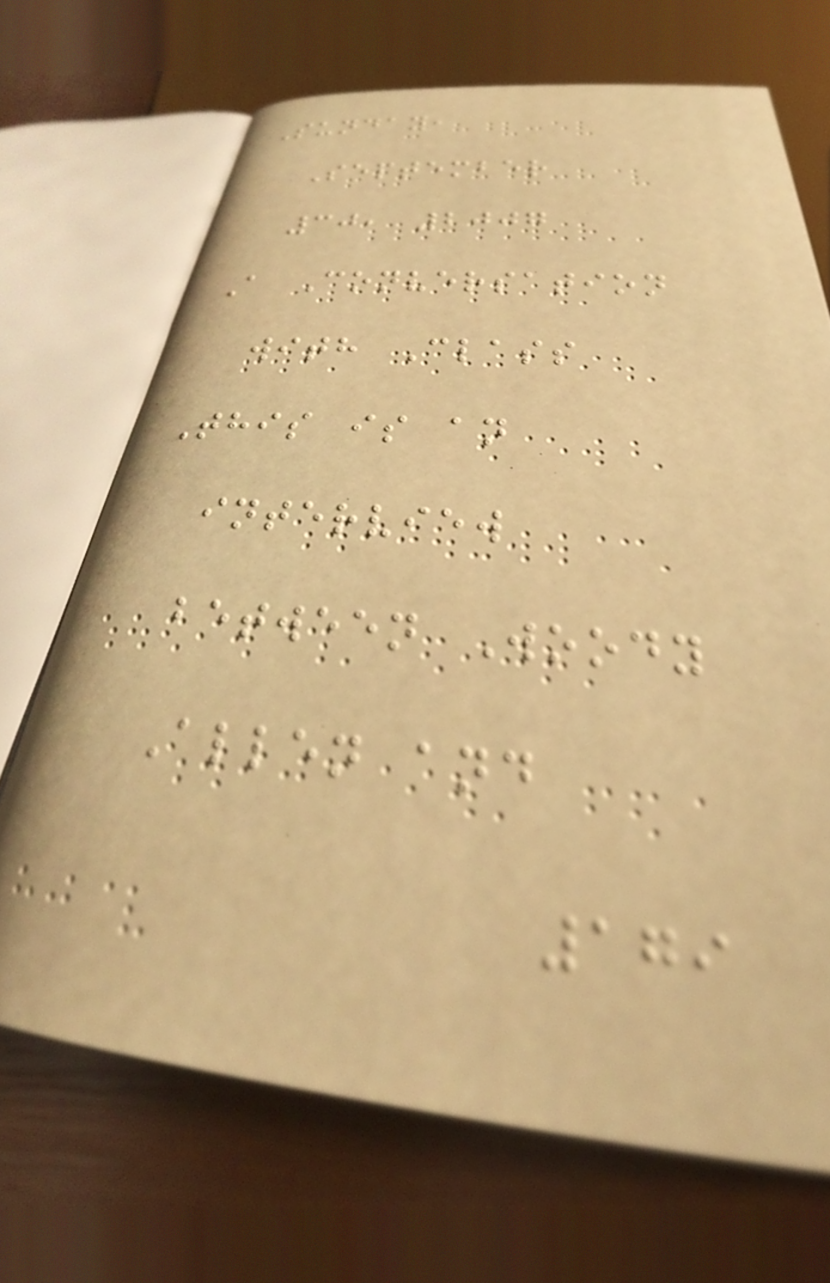Sunday,
September
30, 2007
A Conversation
with Class
This is an
interview
between Woody
Allen and
179
